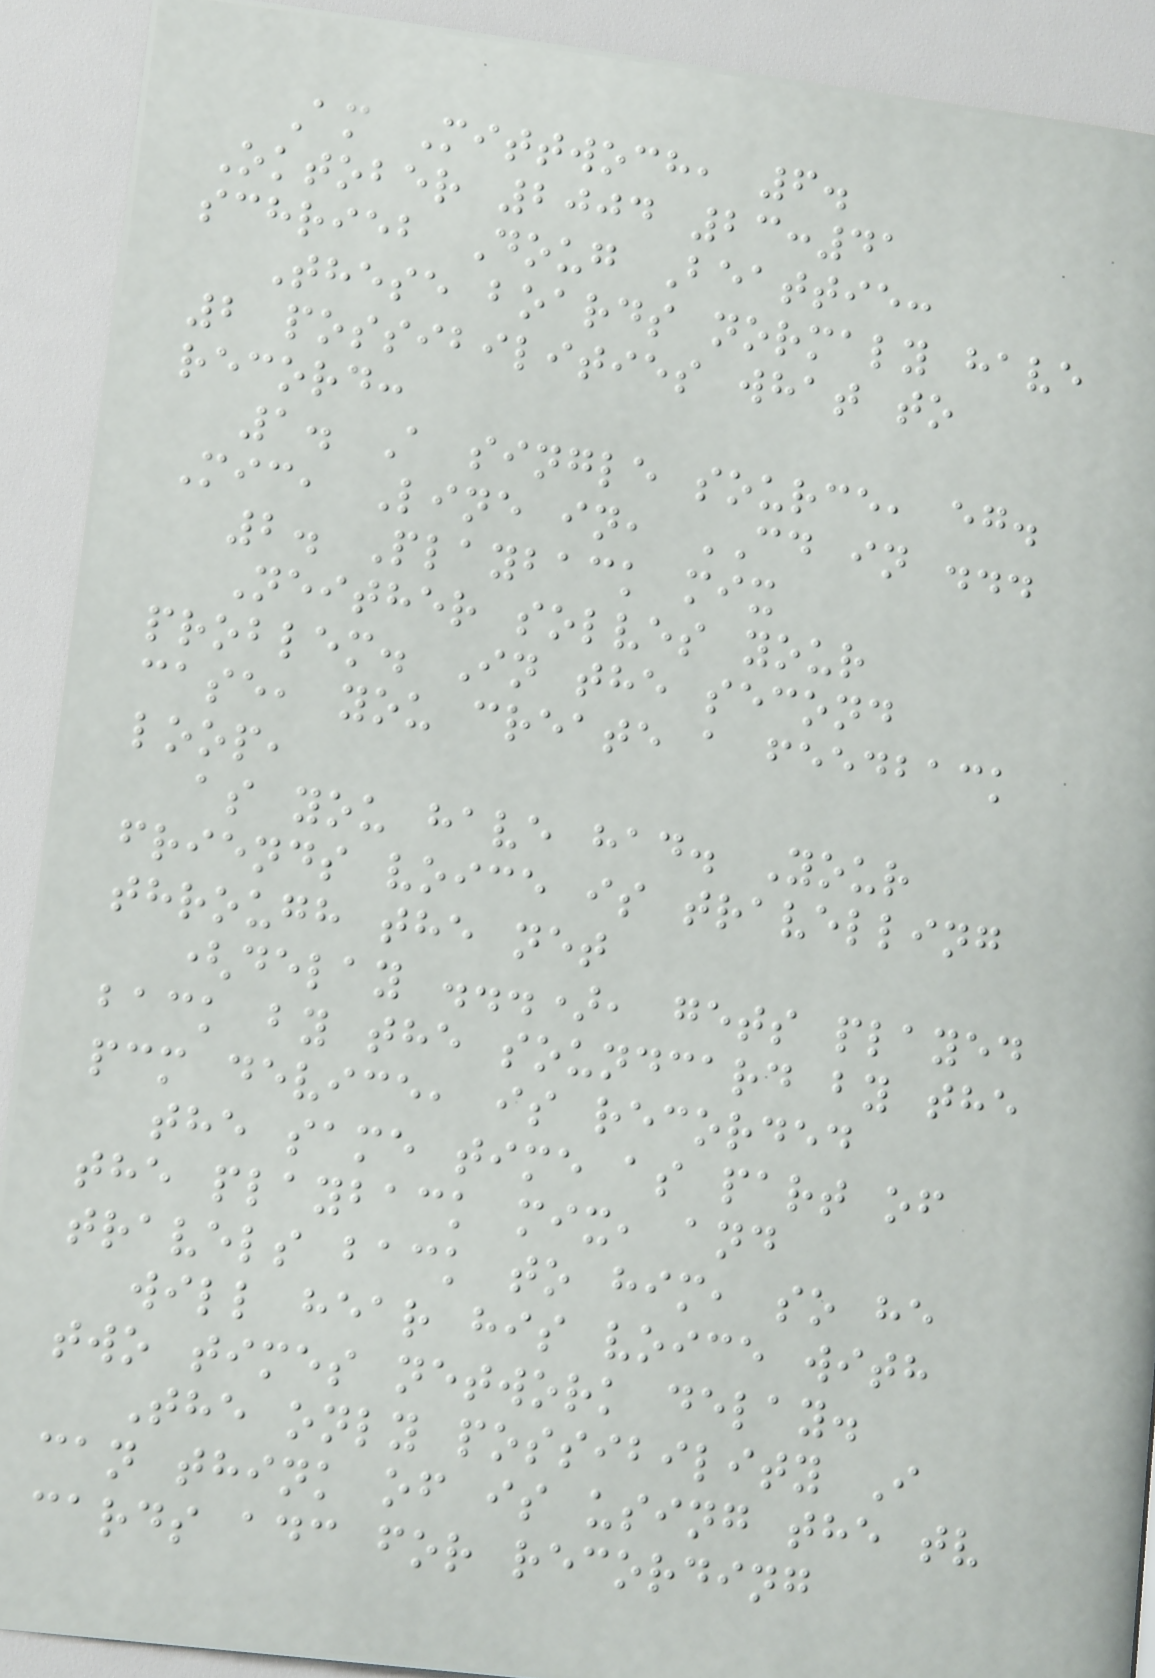Am Mittwoch, 6.
Oktober 2004 23:41
schrieb Doug Beattie:
These boards normaly have
2 possibilities what to
record:
1. A single source, eg.
Mic, Line in, CD in ...
2. Playback mix
Neither solves your
problem. In the second
case, you create a feedback
loop,
as you have had. Your
friends voice is travelling
through the net
(delay ...), gets played
back by the soundcard by the
pcm device, is recorded
the same time as part of
the playback mix, and
travels back to him, so he
will hear his voice with
two times network delay.
The only possibility I
can think of is using the tv
cards adc for recording
